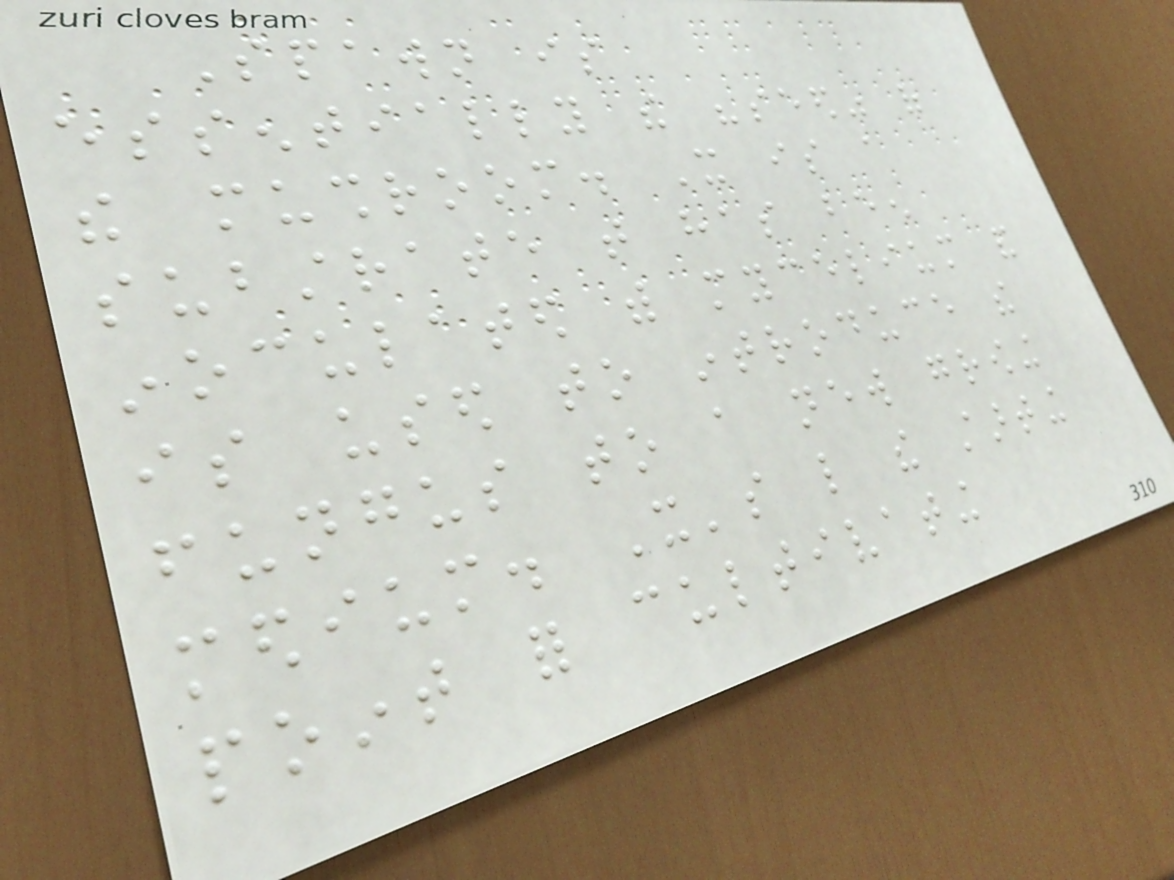Spawn is
essentially the "seed" of
the mushroom. It is a
substrate that has been
inoculated with mycelium and
is used to introduce the
fungus to a new growing
medium. It's like the starting
point for cultivating
